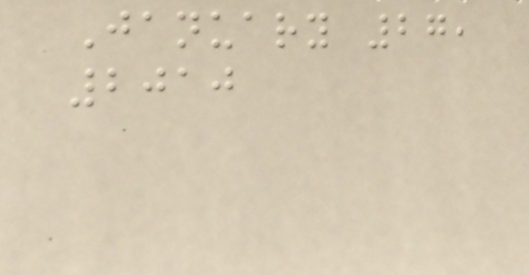January 27,
2010
